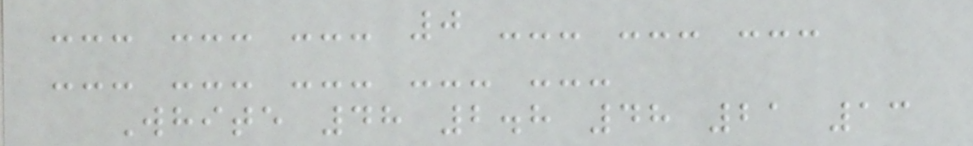--- --- --- 0 --- --- ---
--- --- --- --- ---
White 48 2.8 48 21 13
